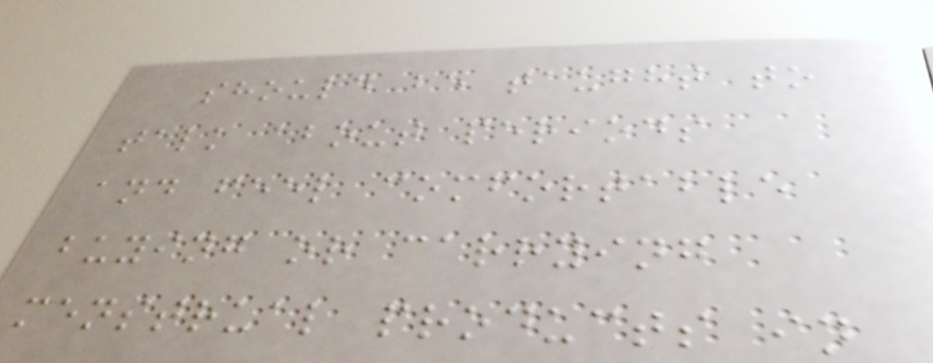should be taught to
talk about periods
and feel comfortable
buying or carrying
menstrual products in
